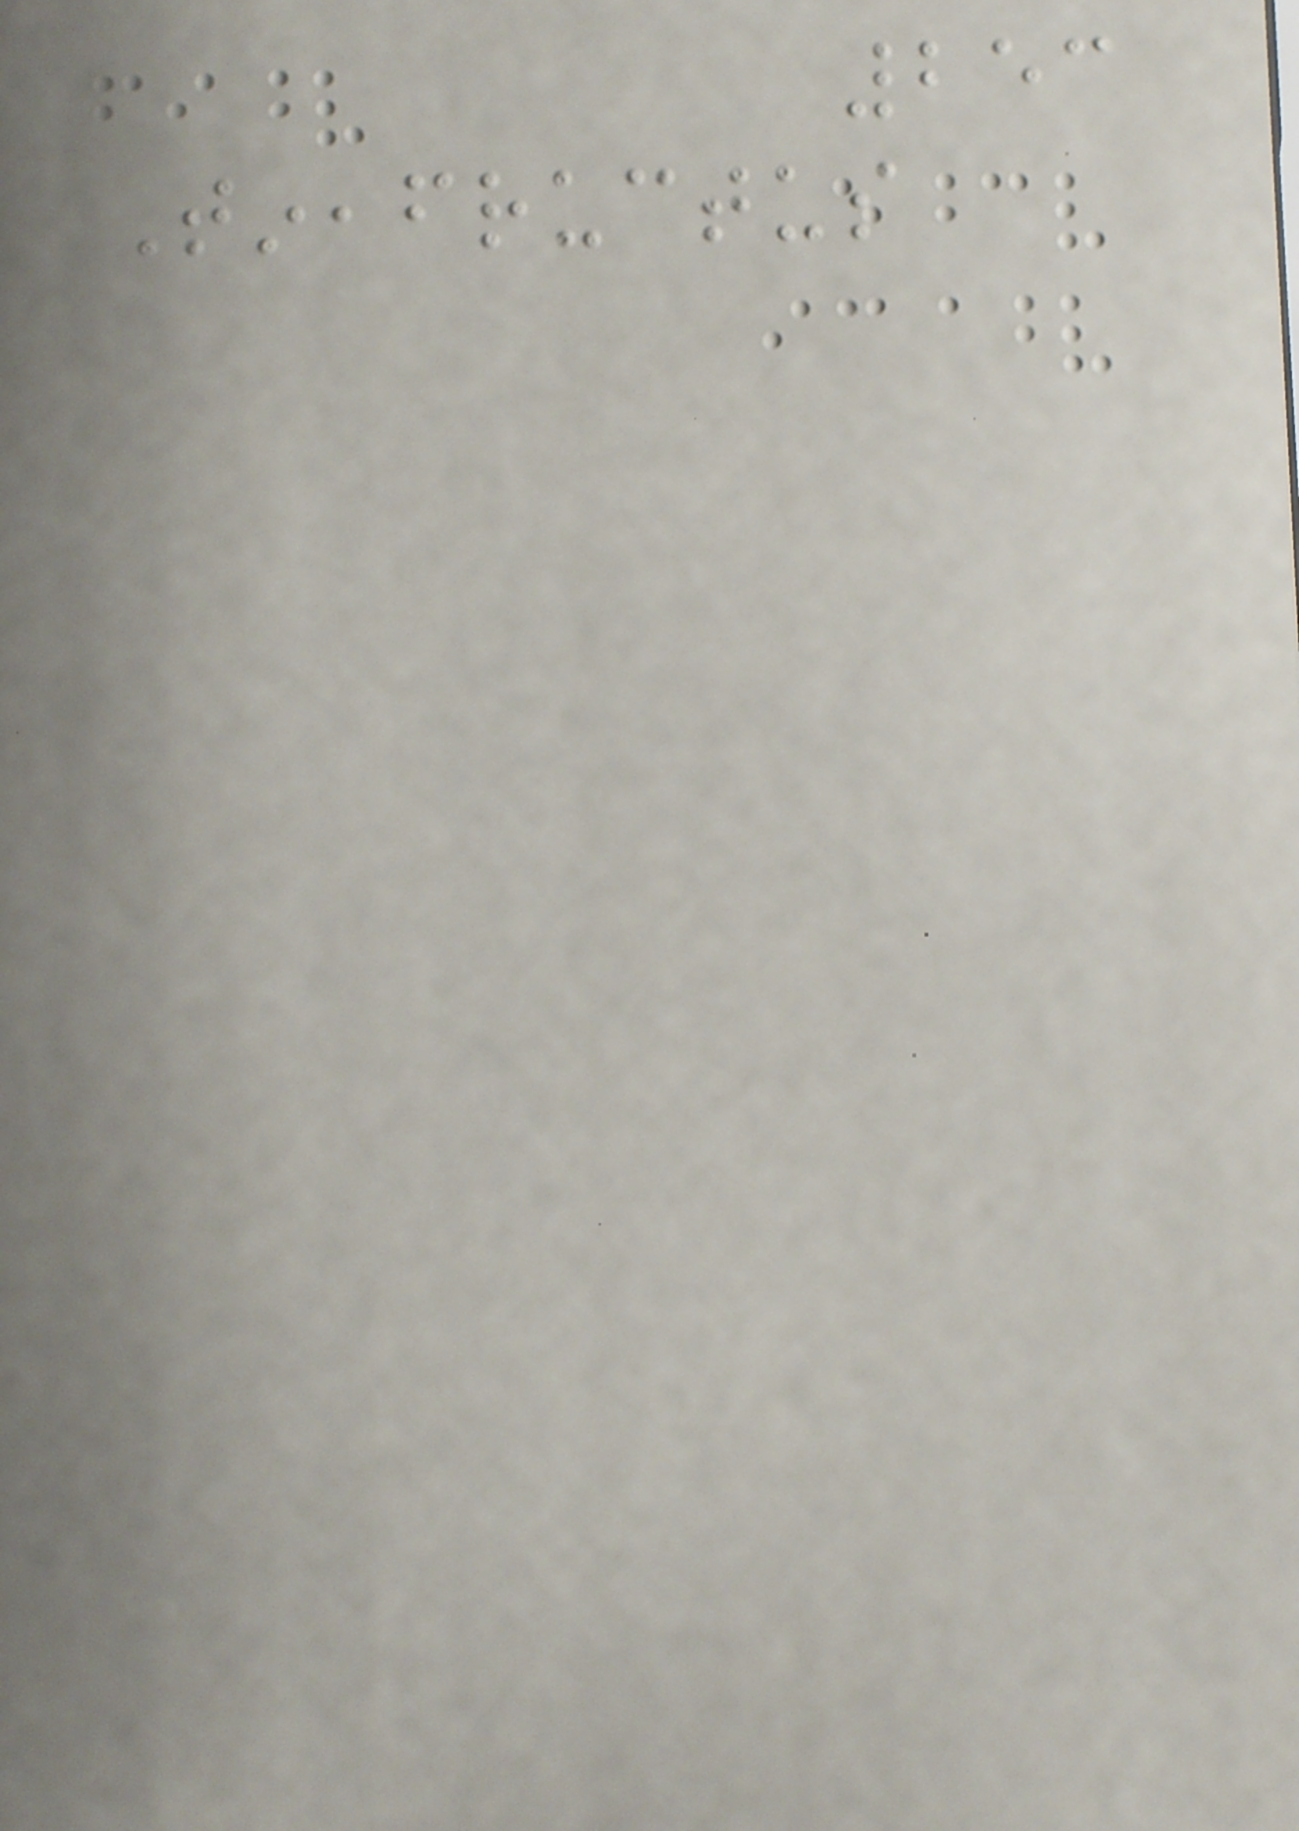253
Tineafructus
